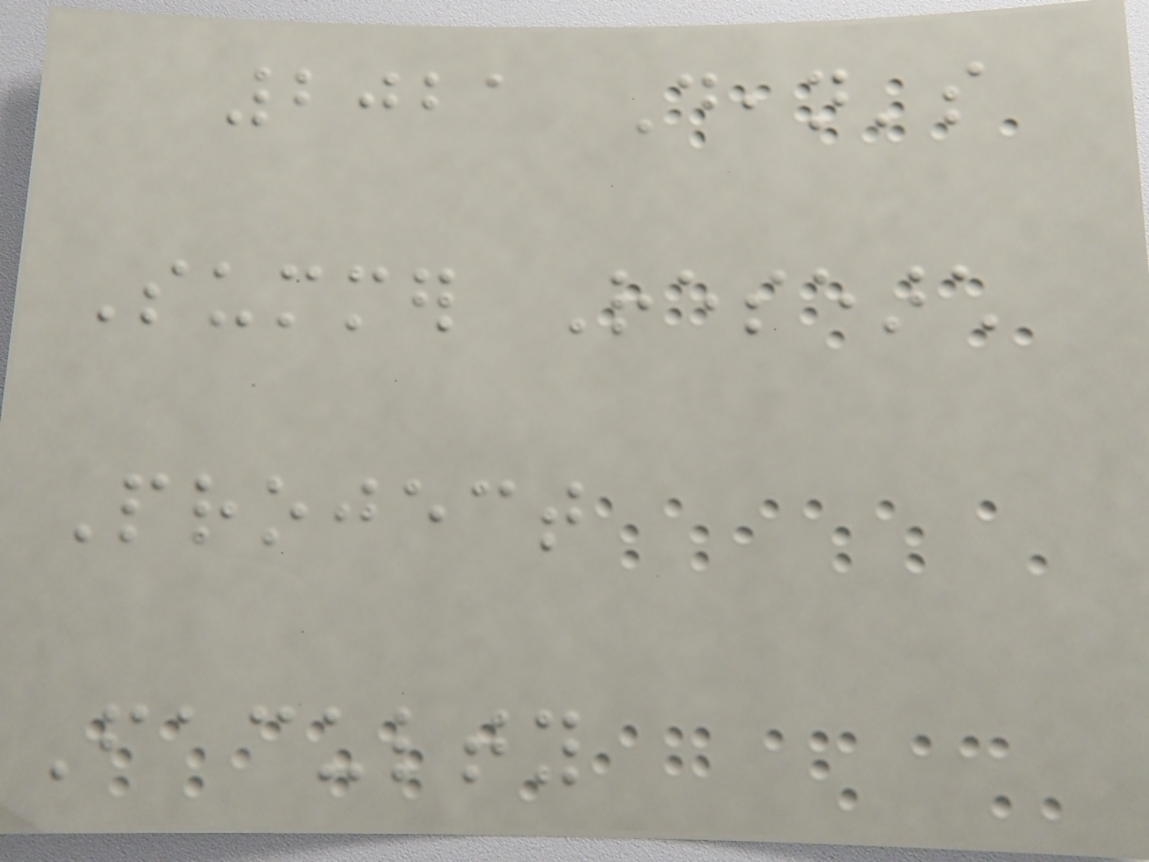2021 Dean's
Summer Research
Project
Faculty
